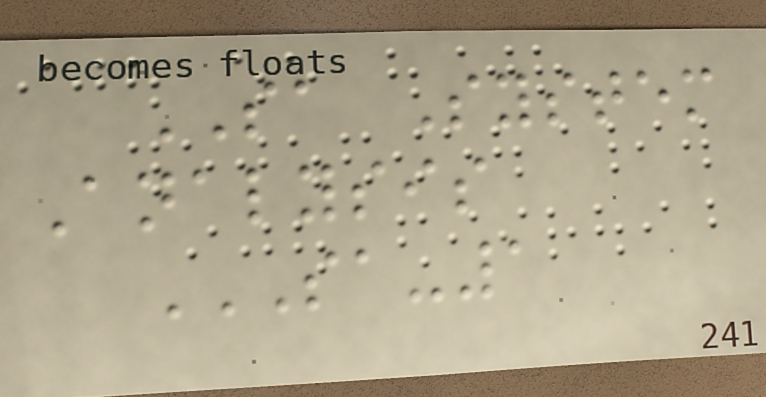SA System
Analysis
SA-1
